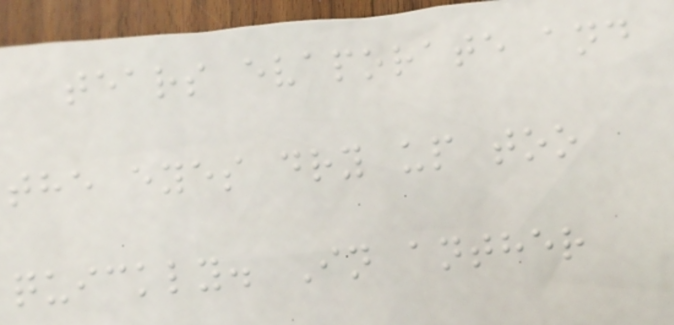tears evaporate and
the eyes dry up too
quickly. In anther
